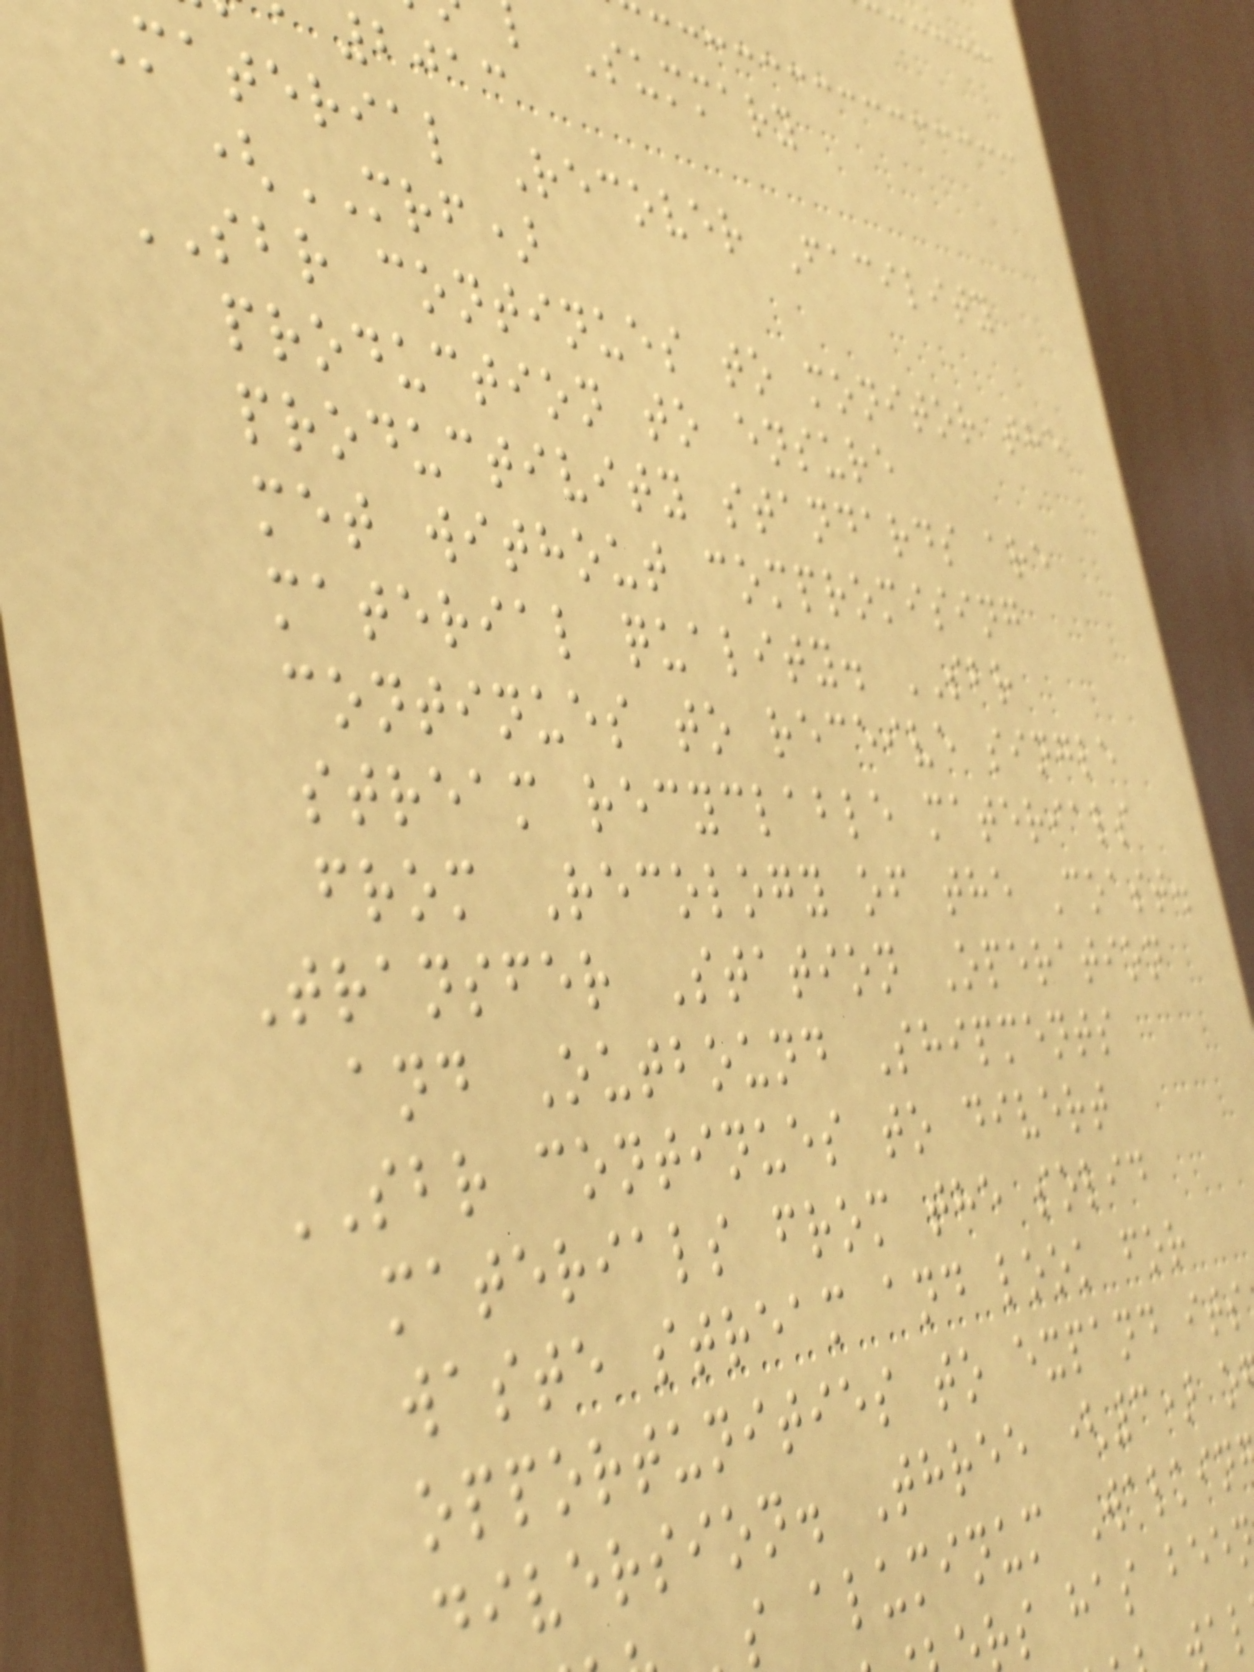Summary
2013
material Recover Facility
(MRF)
SBR continues to monitor the
production to ensure
productivity standards are
met without compromising
material quality. SBR
continues to receive single
stream recyclable materials
from Recology of the Coast.
Transfer Station Operation
and Outbound Shipments
SBR continues to divert
materials from the solid
waste stream and look for
opportunities to expand its
diversion. Three (3) o
s aluminum Walkin
rs has bee
